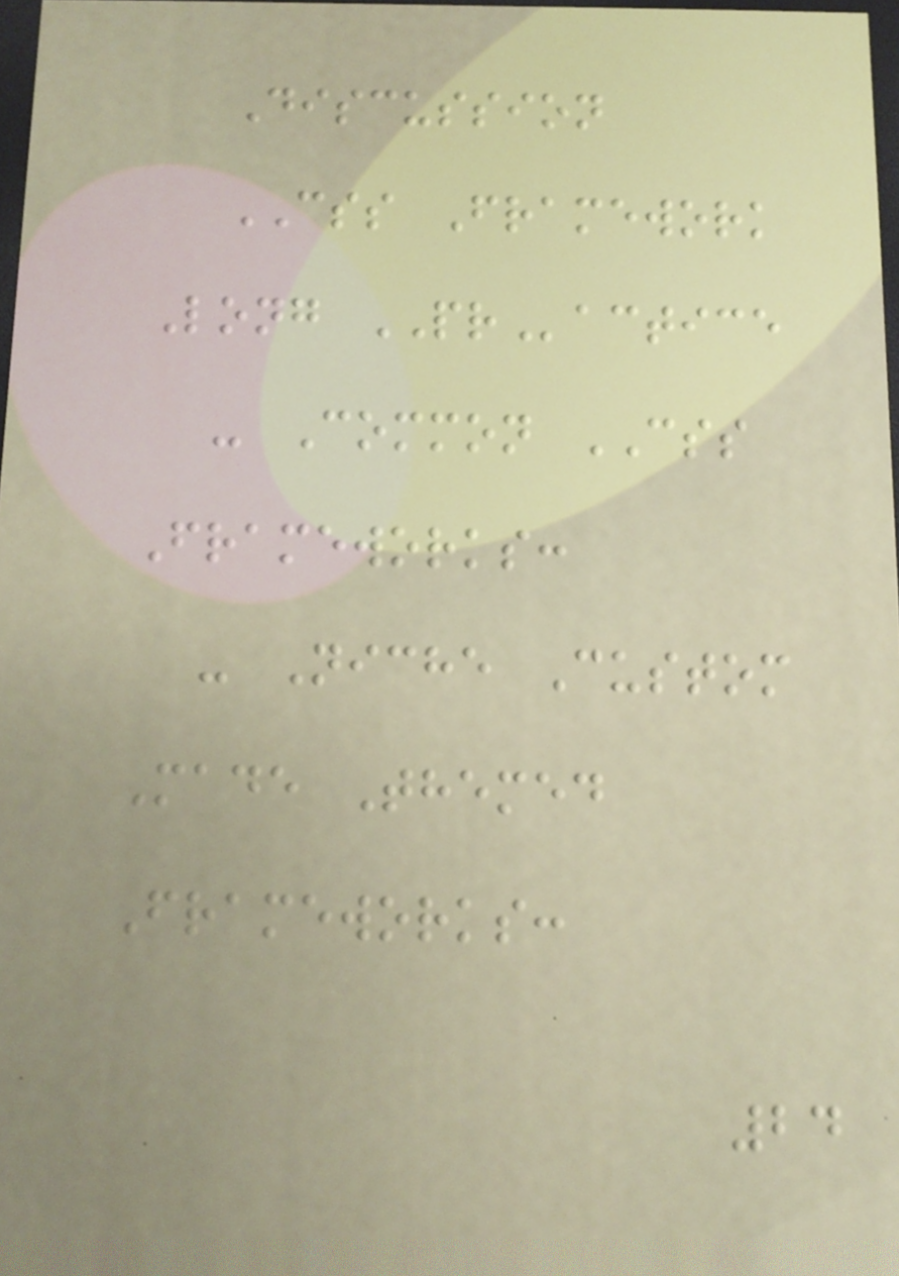Discussion
CSS Framework
Long PRactice
- Common CSS
Frameworks:
- Niche Custom
Made Themed
Frameworks:
24
